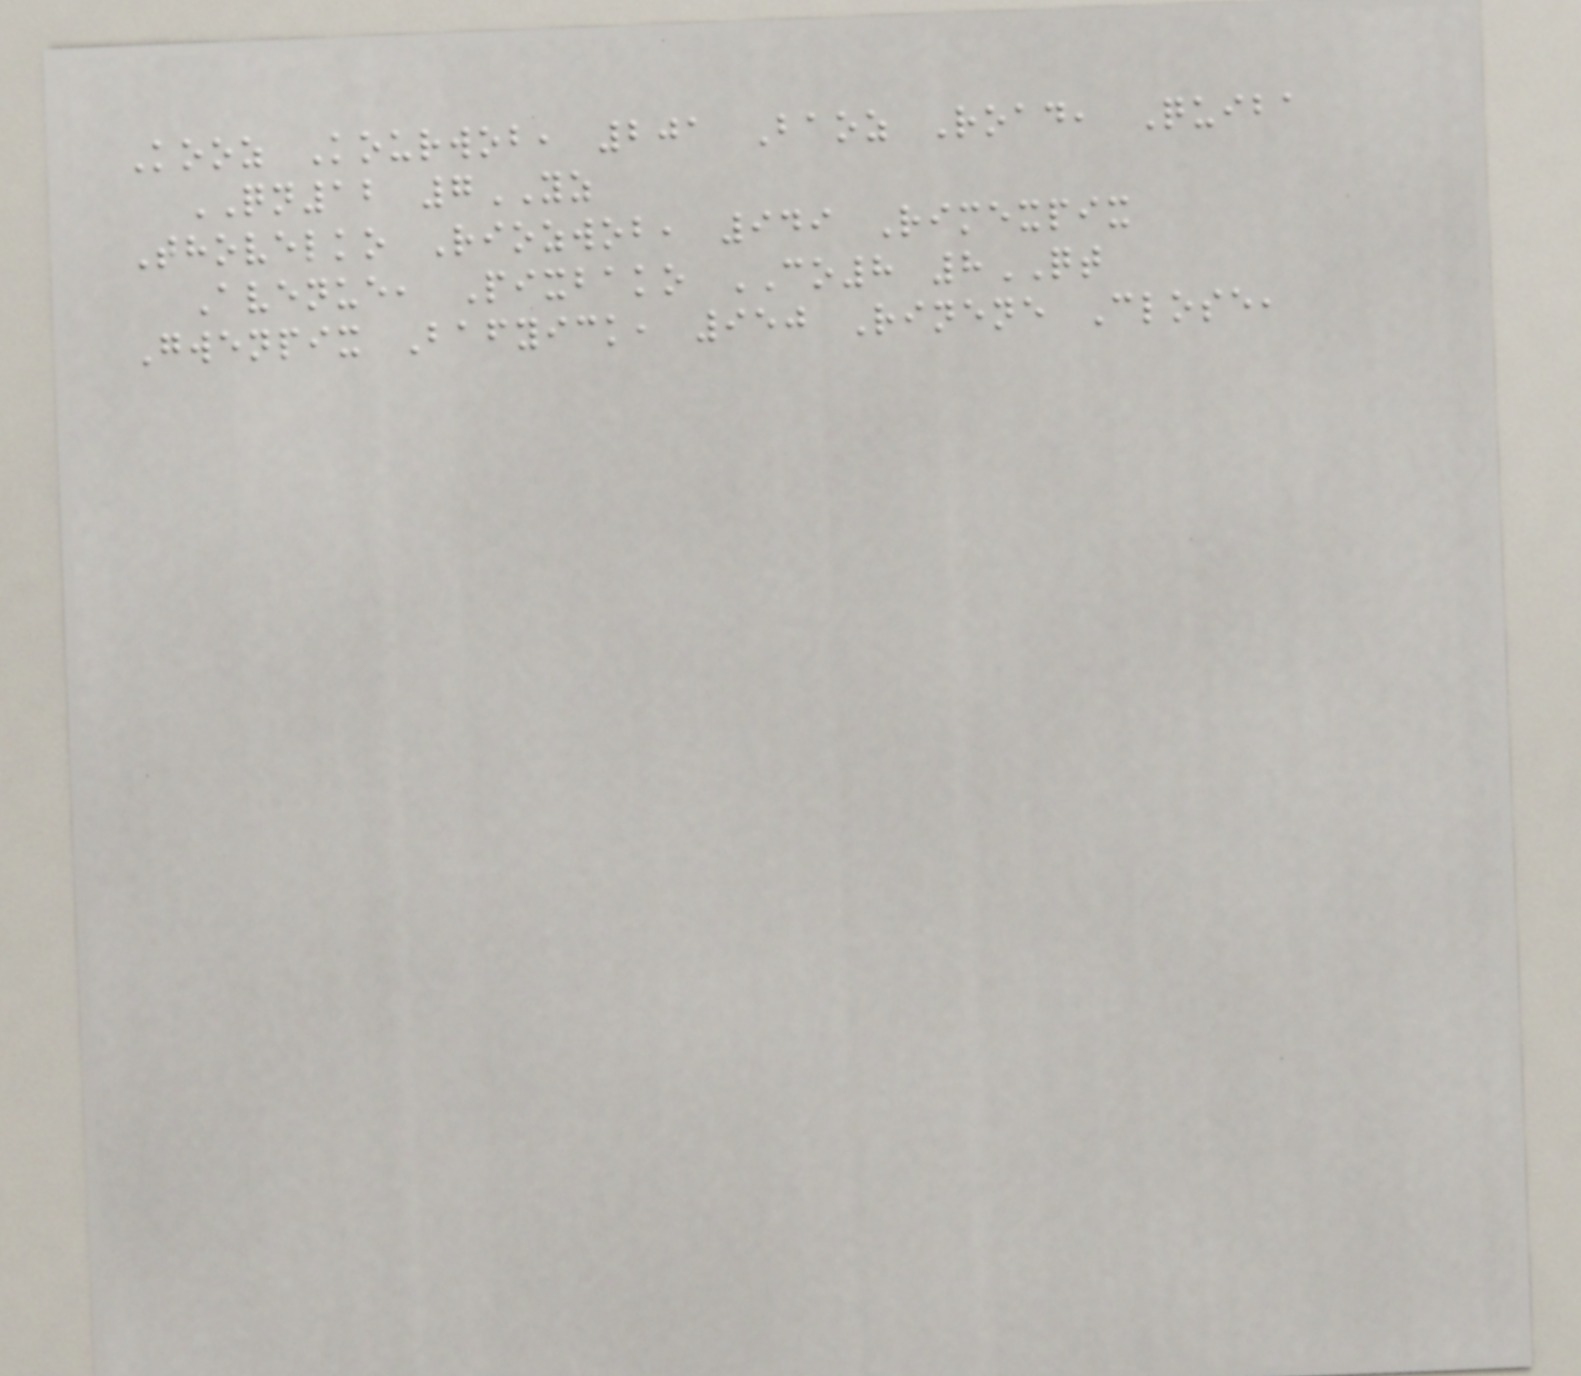Kooz Kourwob, 201 Baoz Road, Quiba
QN12 7YZ
Thovelko Riozwob, 949 Rimexpix
Avenue, Pixbako CO8 8QT
Gwenpix Bafyick, 950 Rinene Close,
